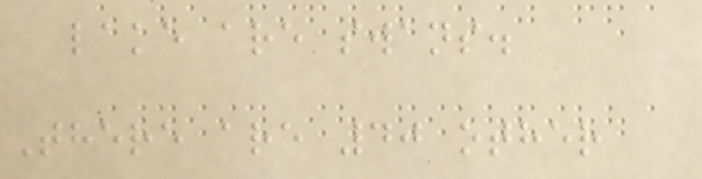lake are swans.
There are 40 other
